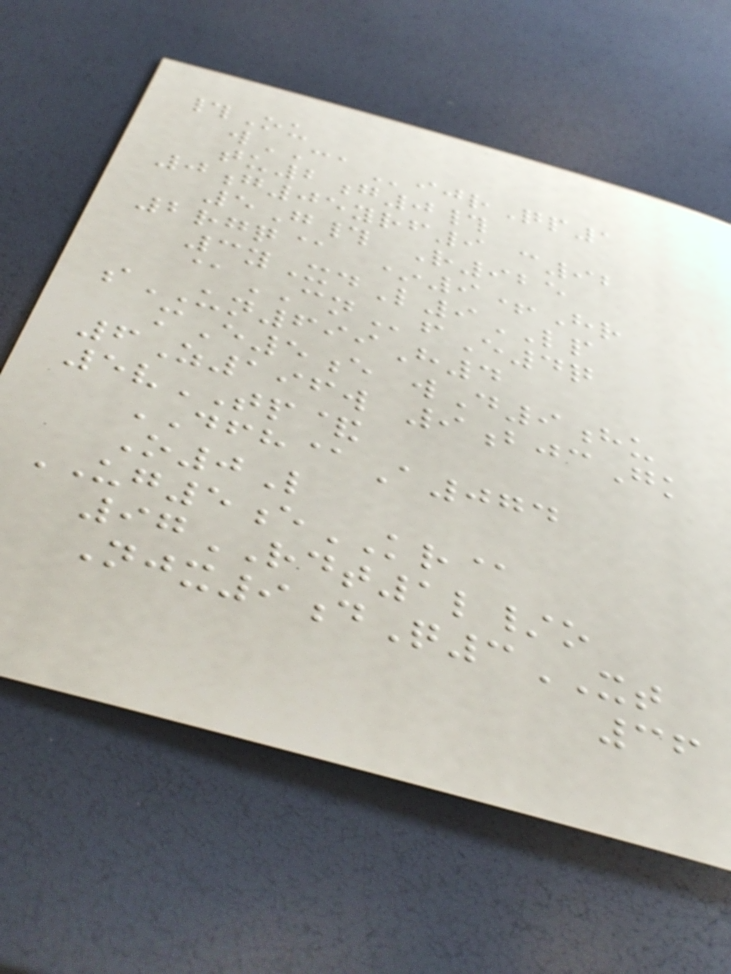#Ou
wCAijrQp1
tu2g0#
0g05yrf9 c92
5G# R925
2rgq@ *9+Hr
3yXdL9LP
@CNfE4q
sUN699H4
mE5e wD9hu
6Z196w 9bjcGk
5vTP&
DFH@A074
O0L
UG5eKR@
97RDT1l/o
Njx9dQ3XT
36
